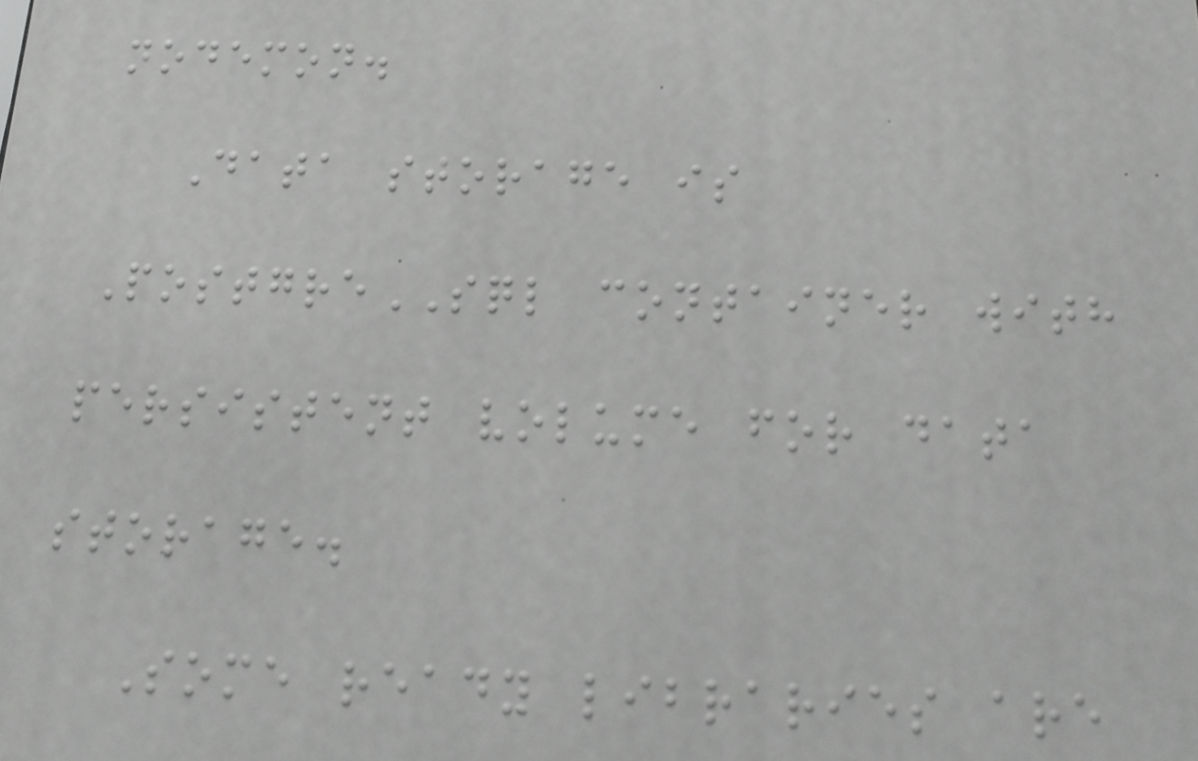nodemon.
Data storage is
PostgreSQL container with
persistent volume for data
storage.
Some ready libraries are
